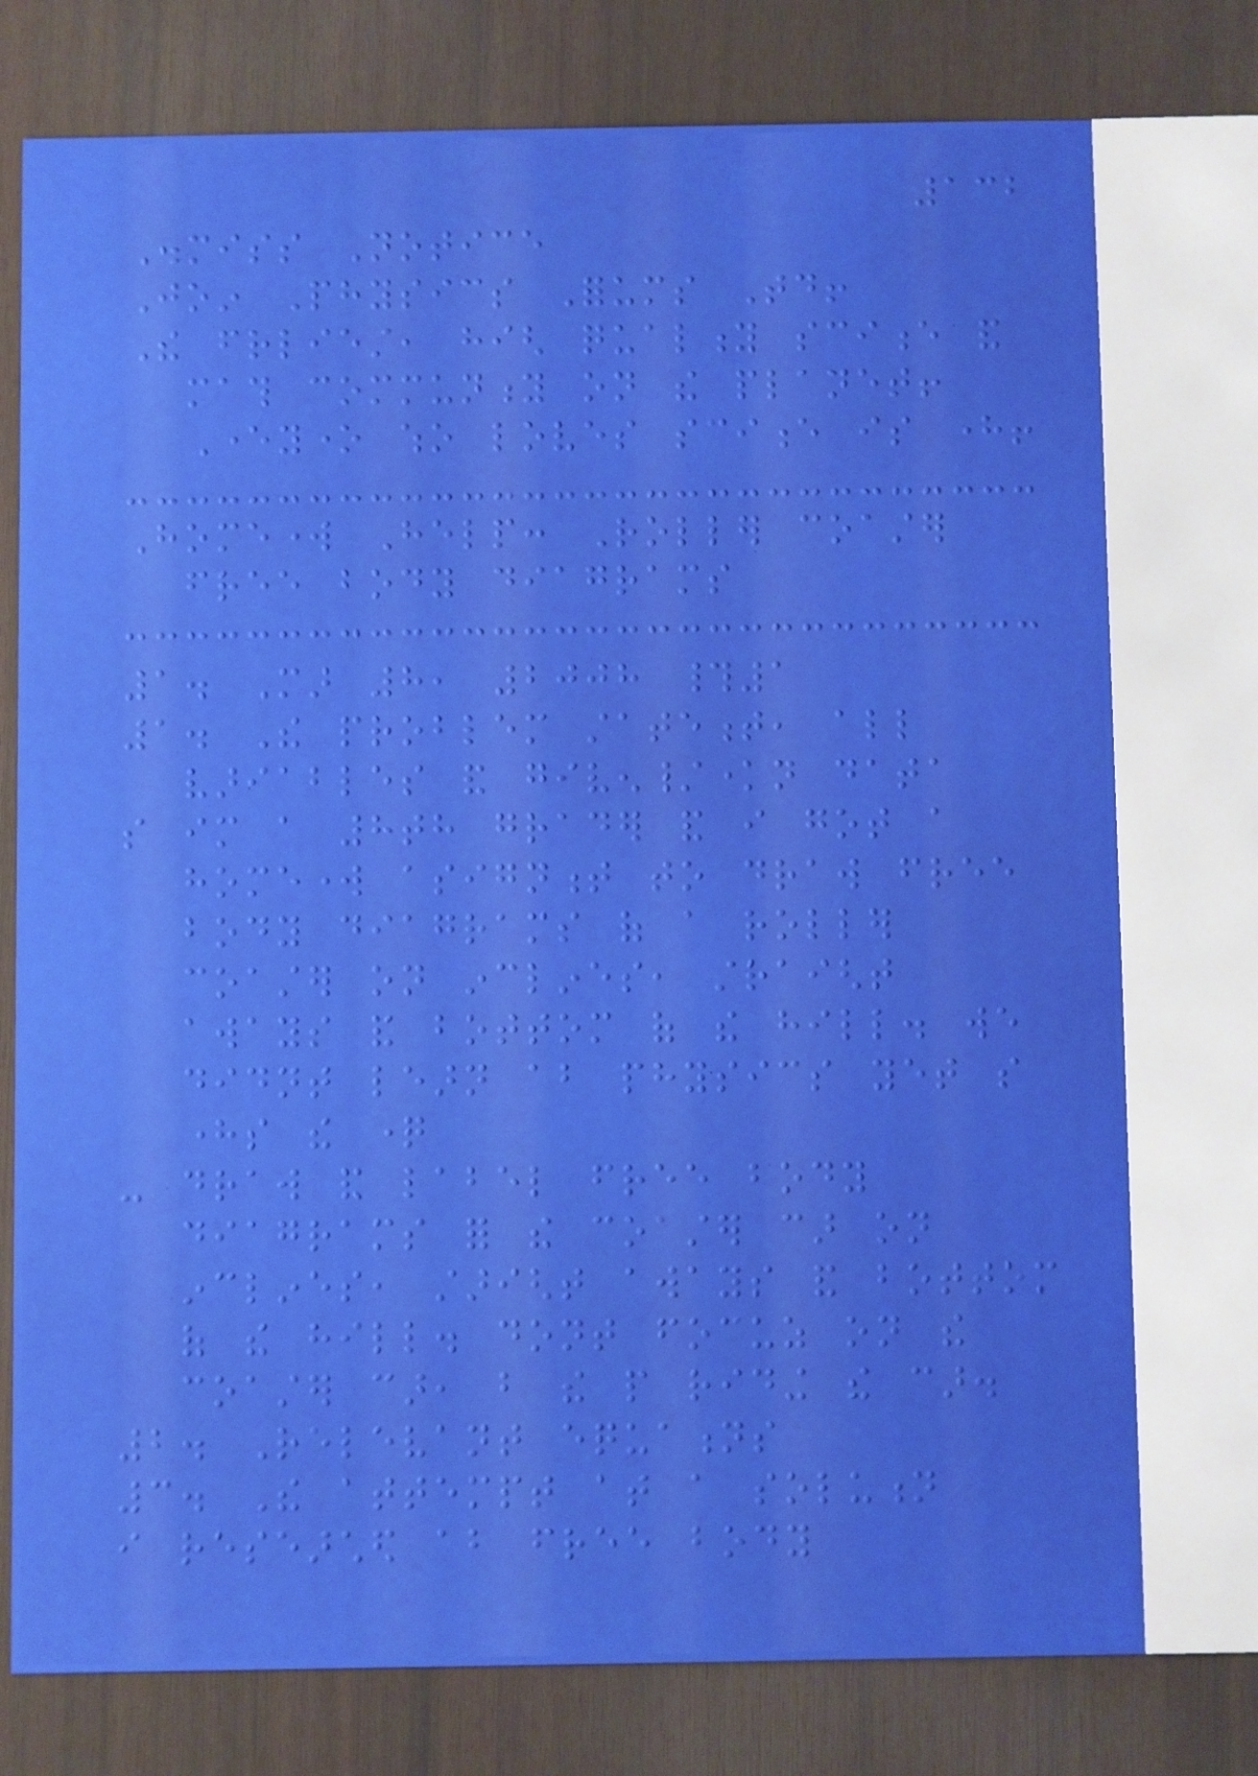132
Dismiss Notice
Join Physics Forums Today!
The friendliest, high quality science and
math community on the planet!
Everyone who loves science is here!
Homework Help: Roller coaster
free body diagrams
1. Mar 8, 2008 #1
1. The problem statement, all
variables and given/known data
so im a 8th grader and i got a
homework asignment to draw free
body diagrams of a roller
coaster on inclines, straight
aways and bottom of the hill. we
didnt learn about physics yet so
heres the question
- draw and label free body
diagrams for the coaster car on
inclines, staright aways and bottom
of the hill. dont focuz on the
coaster car, but the people riding the car.
2. Relevant equations
3. The attempt at a solution
i researched about free body
